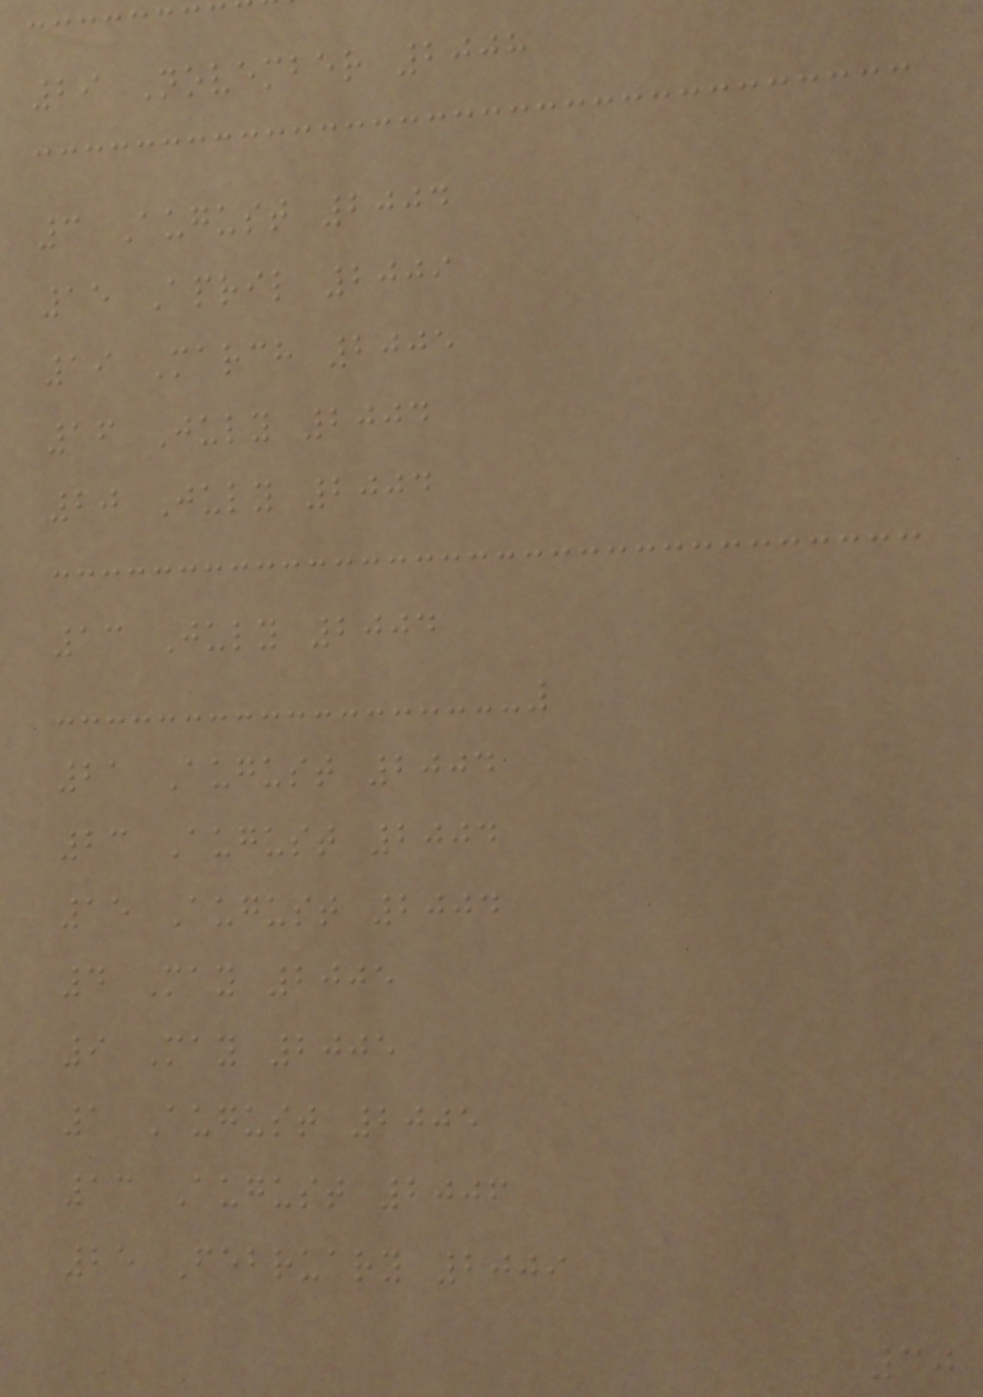29 November 2008
3 August 2004
15 April 2009
19 March 2005
16 July 2004
20 July 2004
13 July 2004
21 August 2004
23 August 2004
15 August 2004
4 May 2005
9 May 2005
1 August 2005
13 August 2006
25 February 2009
30
